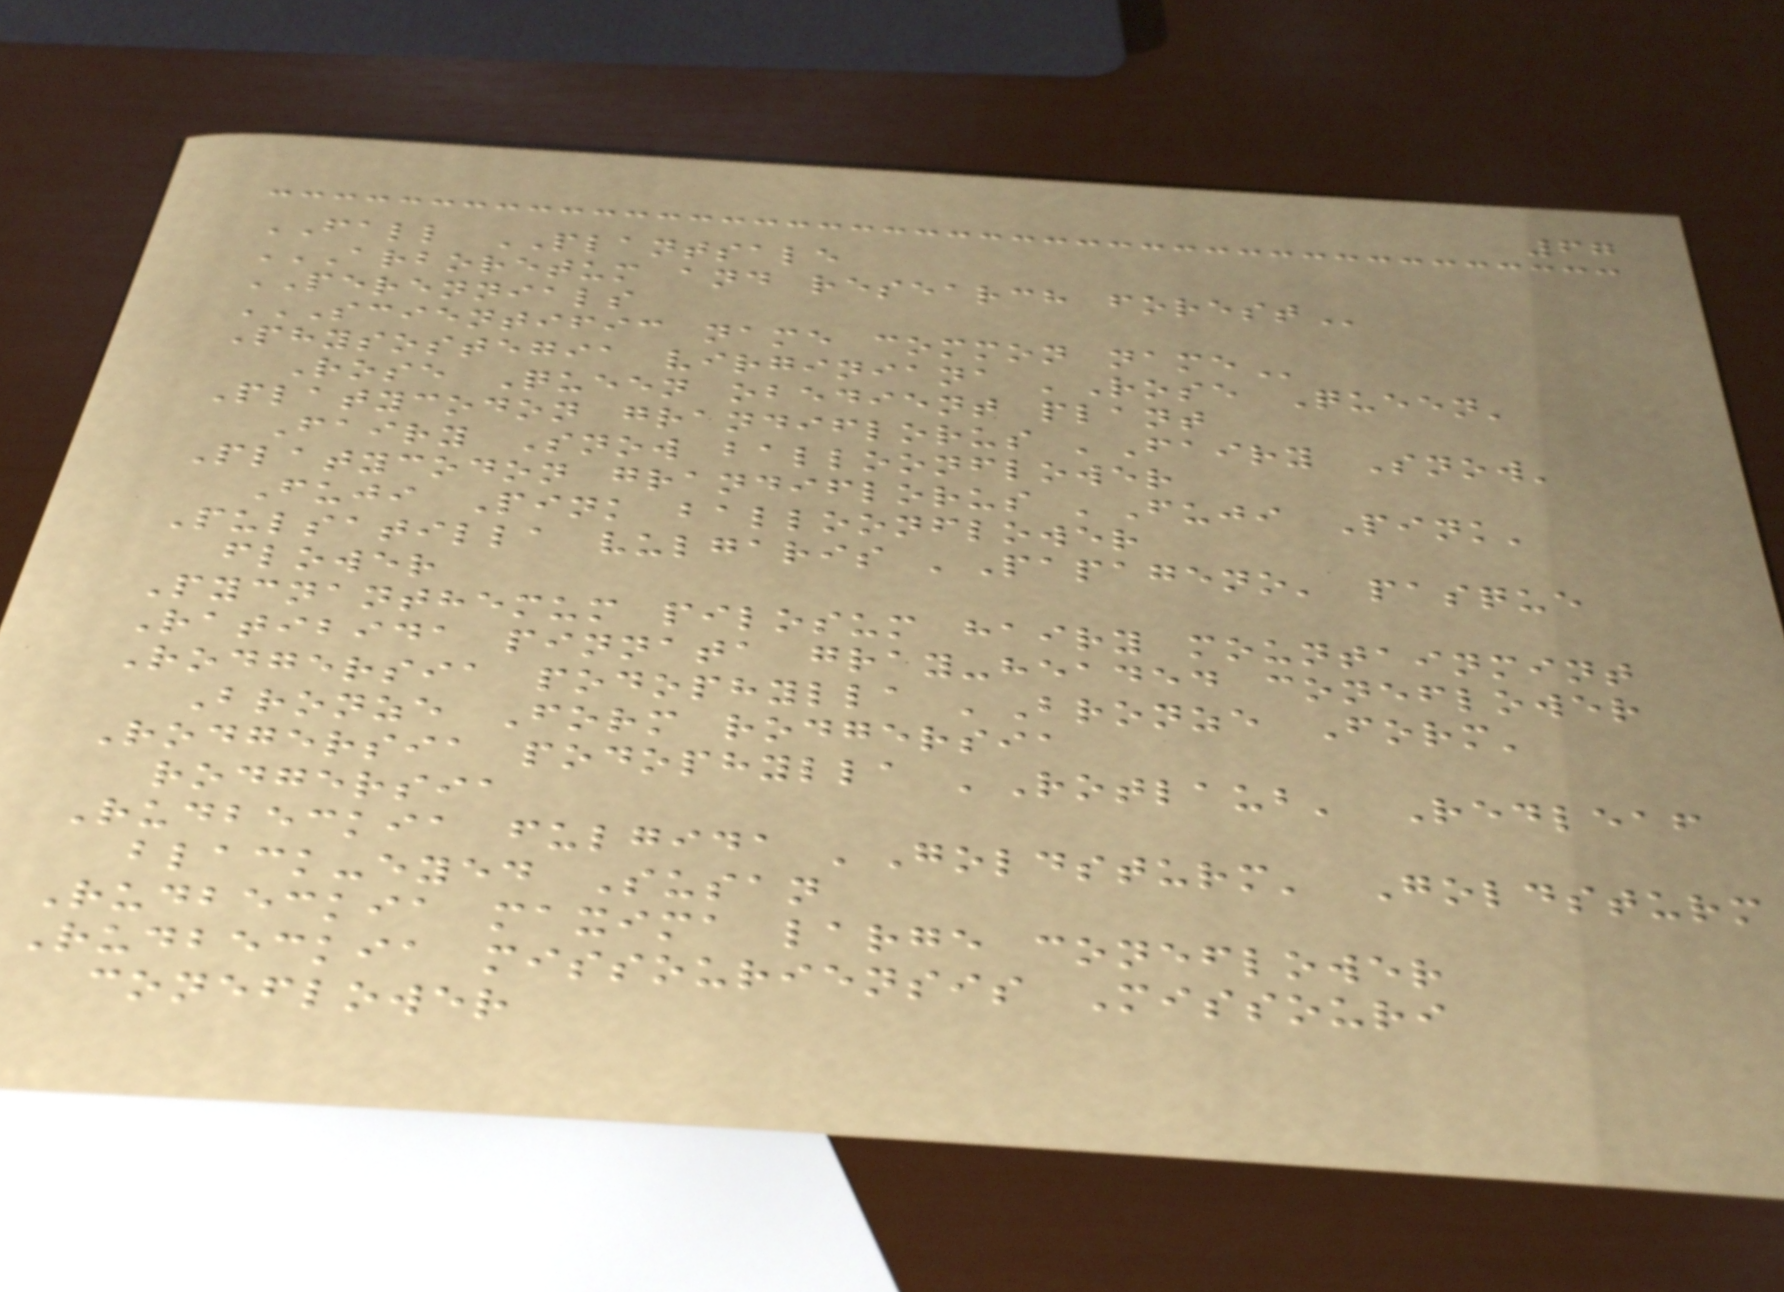67
FALL PLANTSALE
ARBORETUM AND RESEARCH FOREST
PERENNIALS
SCIENTIFIC NAME COMMON NAME
Physostegia virginiana 'Rose Queen'
Rose Queen obedient plant
Platycodon grandiflorus 'Fairy Snow'
Fairy Snow balloonflower
Platycodon grandiflorus 'Fuji Pink'
Fuji Pink balloonflower
Pulsatilla vulgaris 'Papageno' pasque
flower
Pycnanthemum pilosum hairy mountainmint
Ratibida pinnata gray-headed coneflower
Rodgersia podophylla 'Bronze Form'
Bronze Form rodgersia
Rodgersia podophylla 'Rotlaub' Redleaf
rodgersia
Rudbeckia fulgida 'Goldsturm' Goldsturm
black-eyed Susan
Rudbeckia maxima large coneflower
Rudbeckia missouriensis Missouri
coneflower
